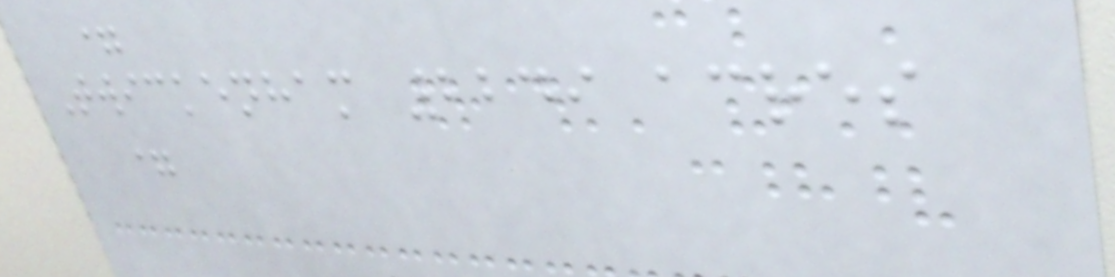=
Twickenham 2249 acres
=
